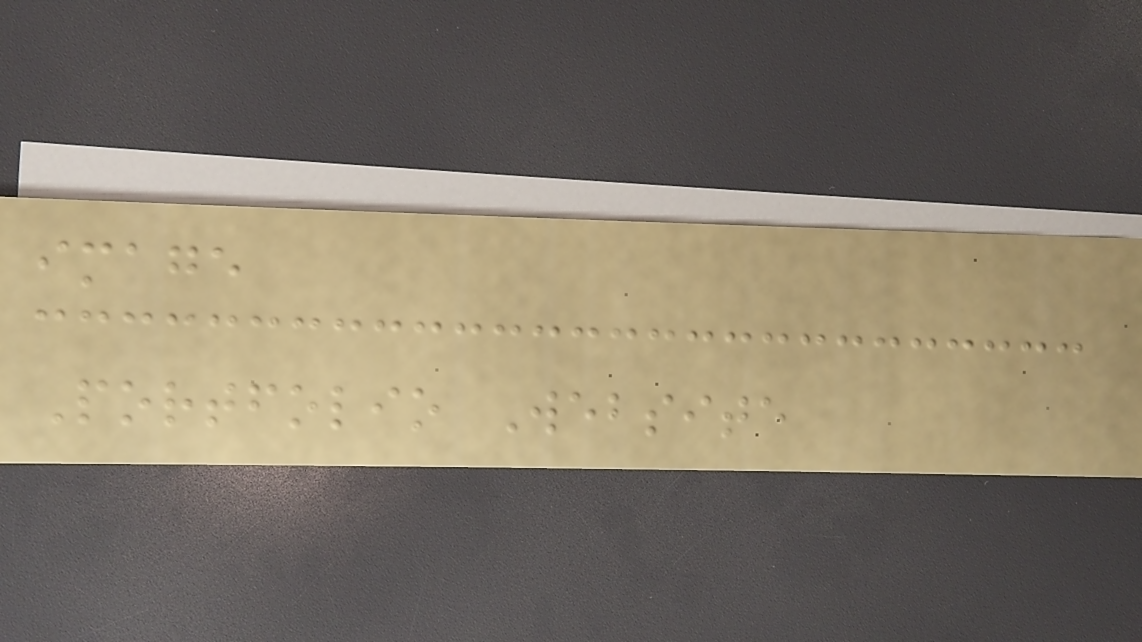image
Portfolio Website
